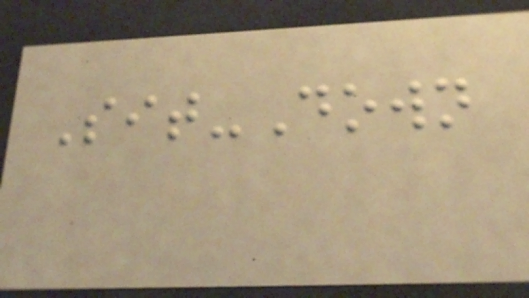Sit-Down
